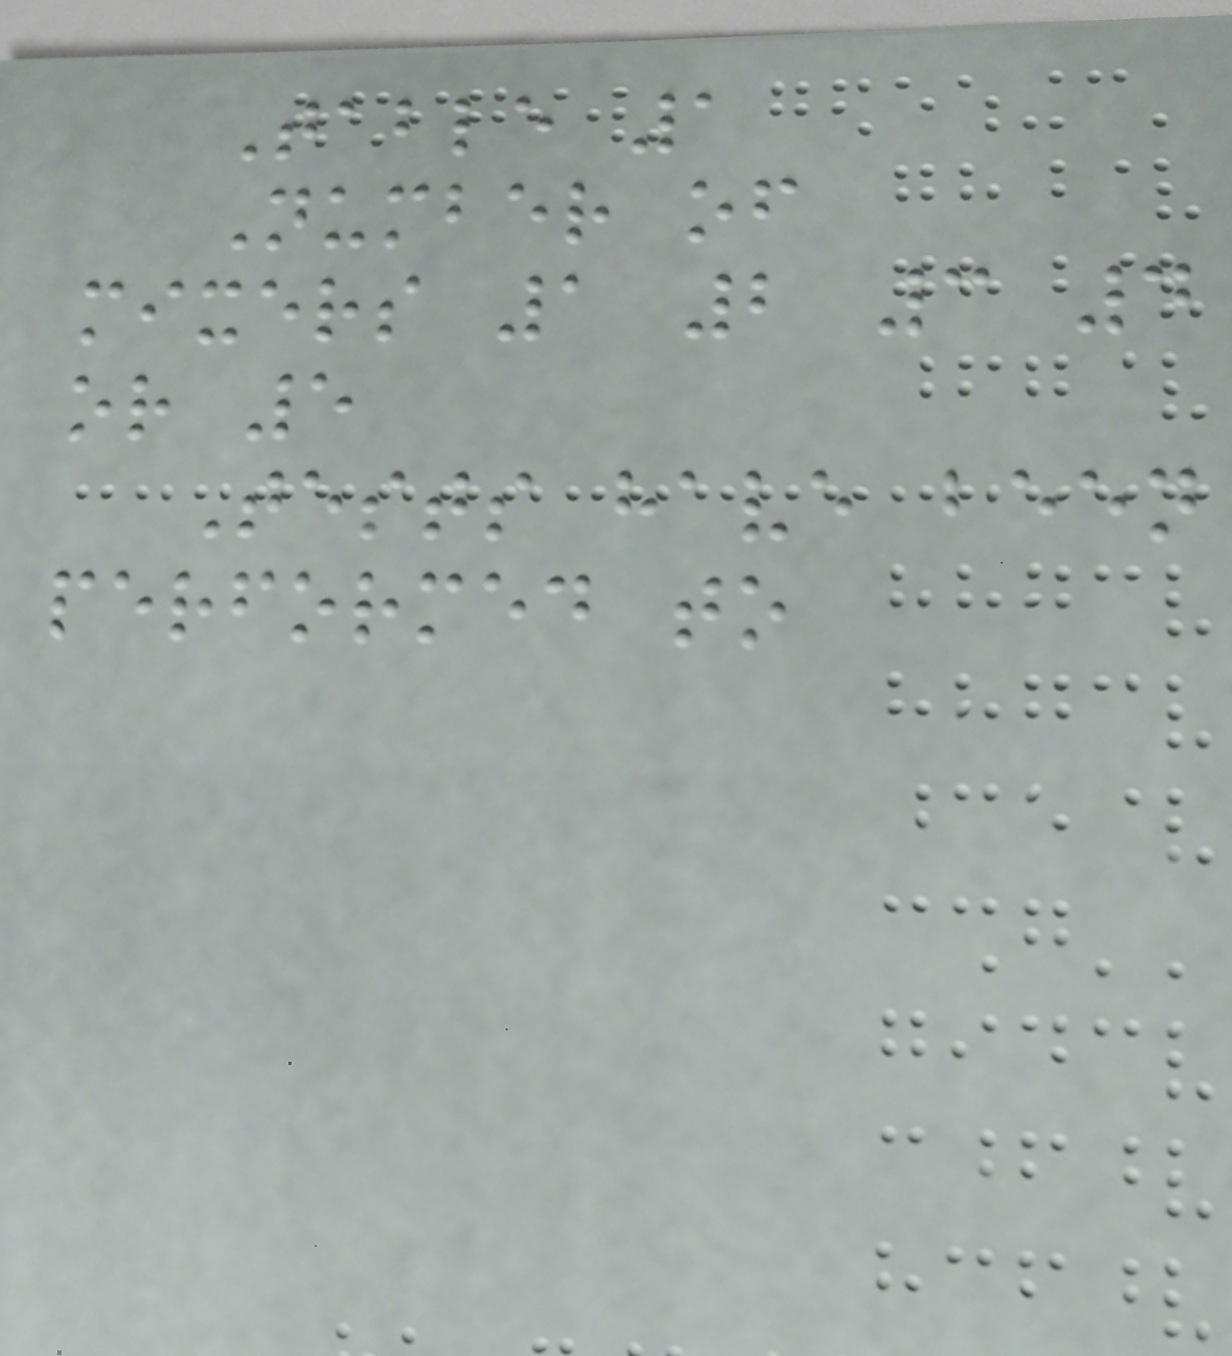Table 1
Number of
mixers 1 2 3 4
or 5
Tests have been
performed to
